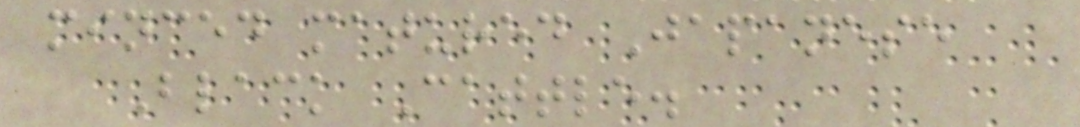minced matured Japanese
Black Cattle.
